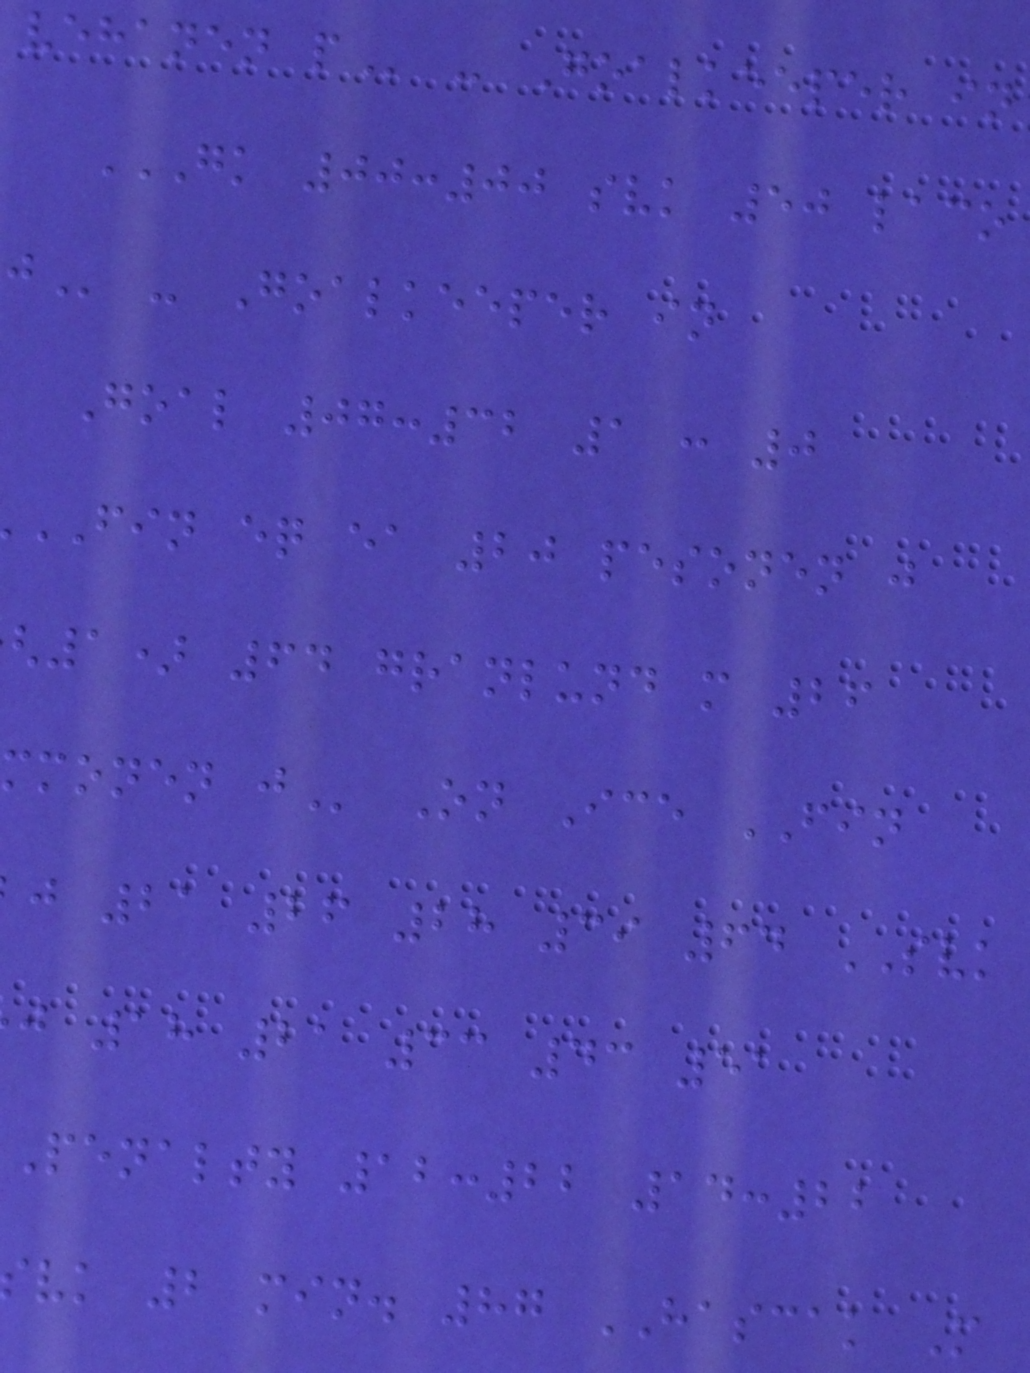vehanen
GK 00:00 SVK 50 LACO
- Goalkeeper in
Goal 07:32 1 : 0
FIN eq ea 20 pesonen j
1) 64 granlund m 26
j 21 26 28 39 64 SVK
j 18 21 33 43 51
Penalty 12:22 14:22
vk 2 min. 87 HASCAK M
